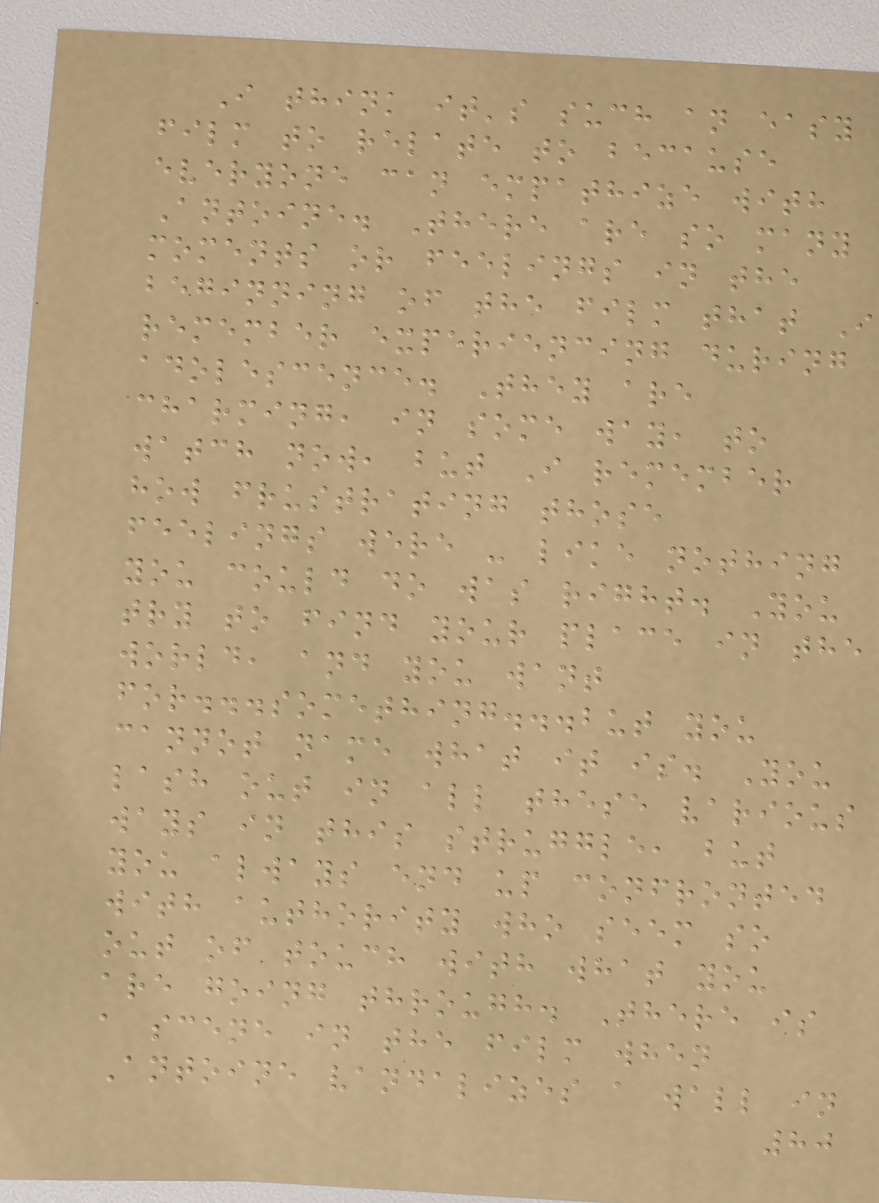I think it's such an easy
film to relate to because
everyone can empathize with
Antoine. There are so many
moments or feelings in the
beginning of the film that I
remember experiencing during
adolescence. They are
charming, in some way, to
watch now, but I remember
how frustrating those
feelings were - like nothing
you could do was right. You
try to find your place in the
world, and you want
for...something...but you
cannot name what it is. You
lash out in all these various
ways in this struggle, but
you always end up confronted
with authority who seem so
out of touch with what you
are going through. There is
a scene in the film when
Antoine vandalizes a wall in
80
